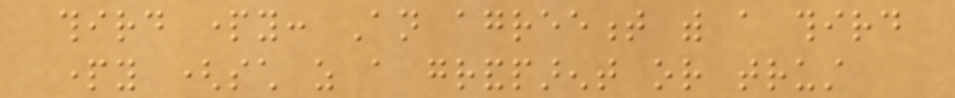third party: An agreement with a third
party (such as a grandparent or trust
